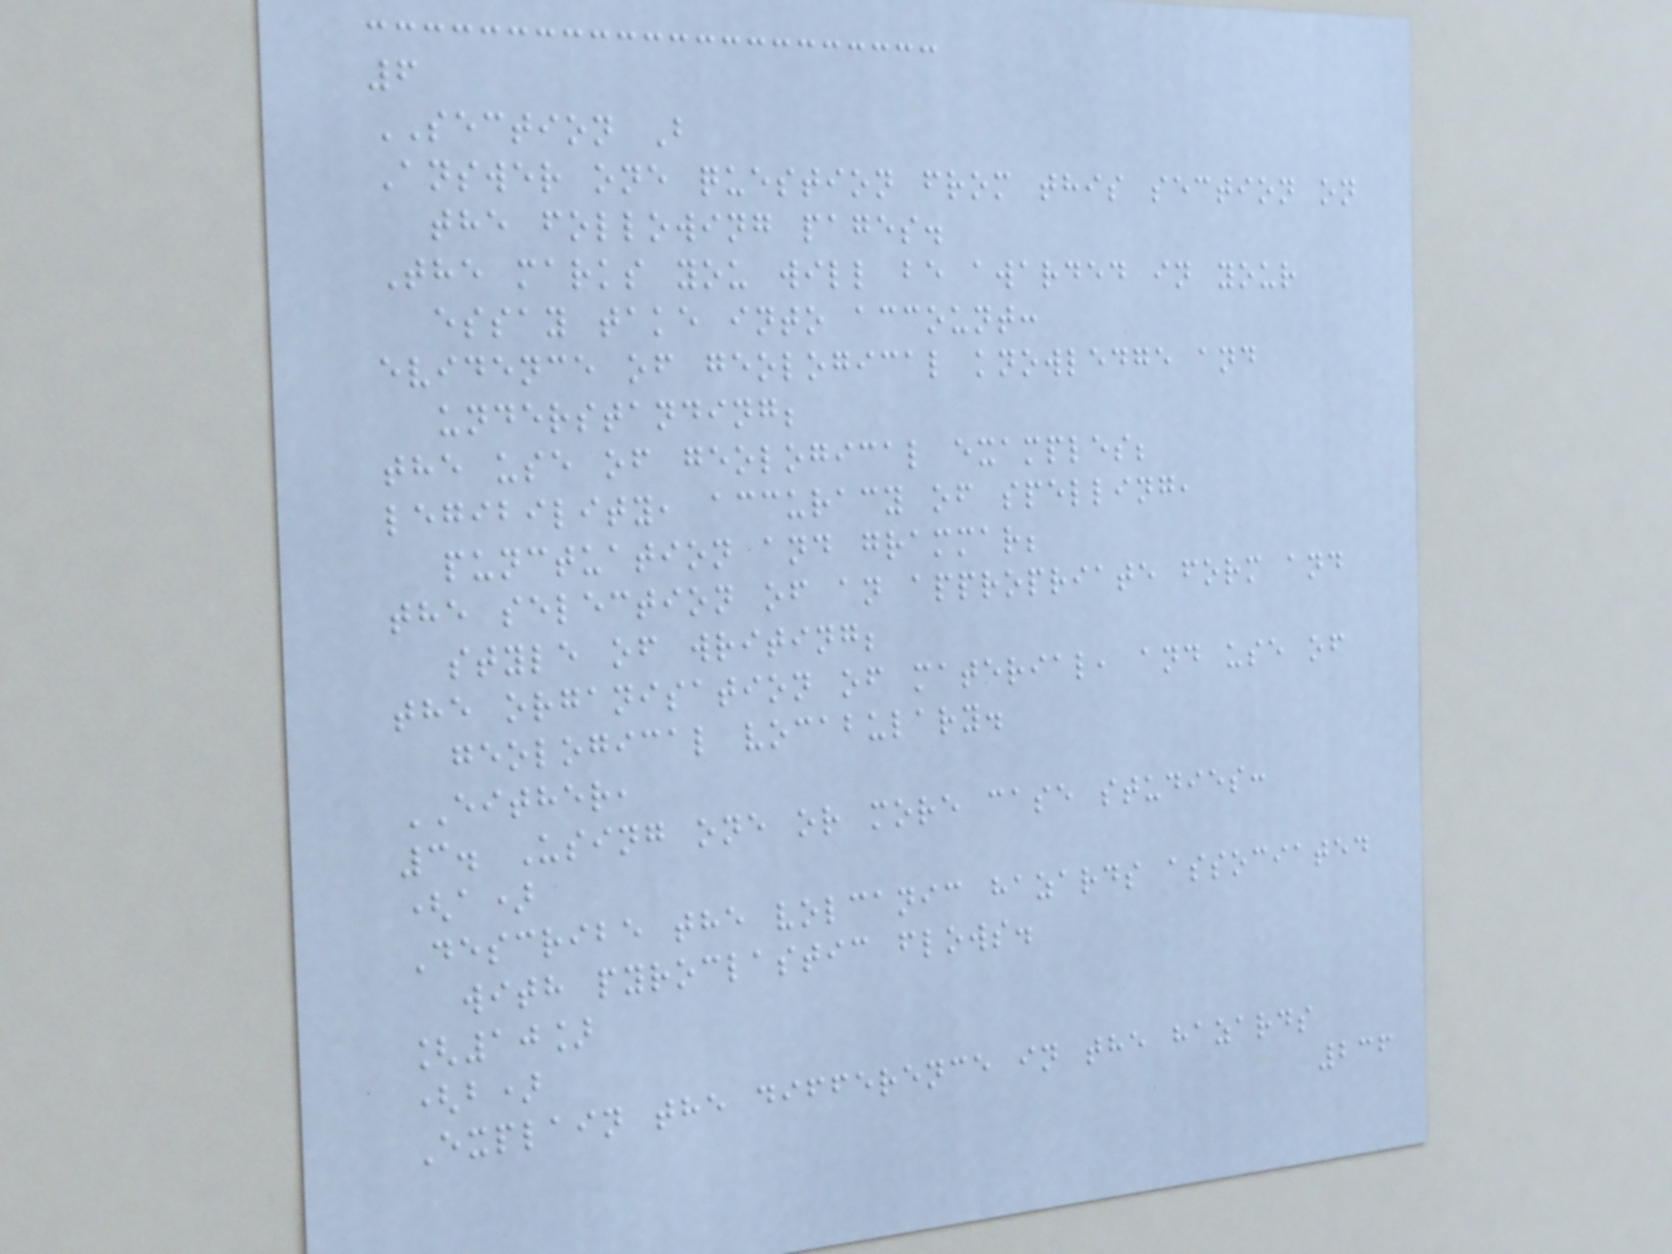6
SECTION B
Answer one question from this section on
the following pages.
The marks you will be awarded in your
essay take into account:
evidence of geological knowledge and
understanding;
the use of geological examples;
legibility, accuracy of spelling,
punctuation and grammar;
the selection of an appropriate form and
style of writing;
the organisation of material, and use of
geological vocabulary.
EITHER,
3. Using one or more case studies:
(a)
Describe the volcanic hazards associated
with pyroclastic flows.
[10]
(b)
Explain the difference in the hazards
236
